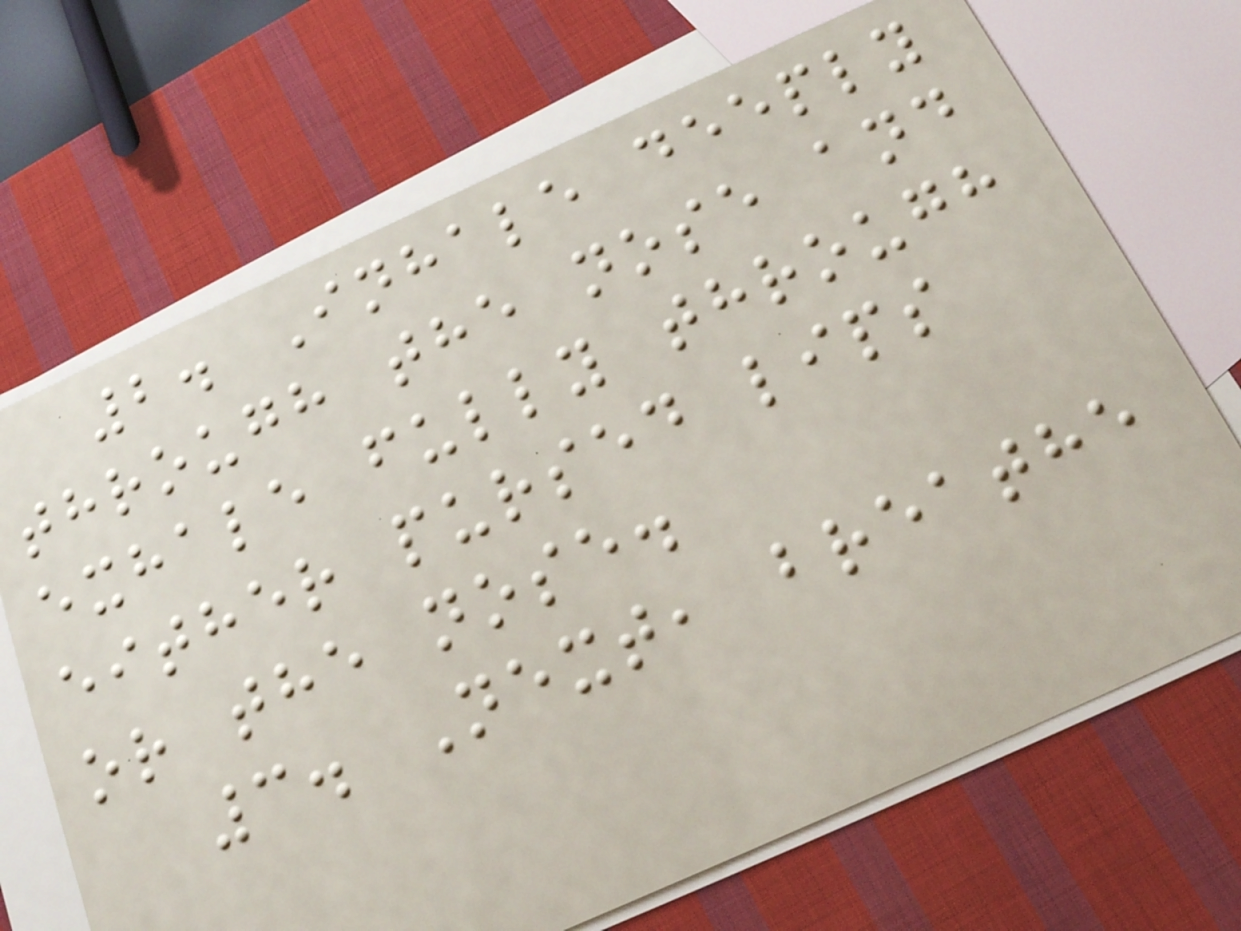2. Inhale deeply
through the nose and
exhale fully through
either pursed lips
or the nose.
3. Next, breathe
